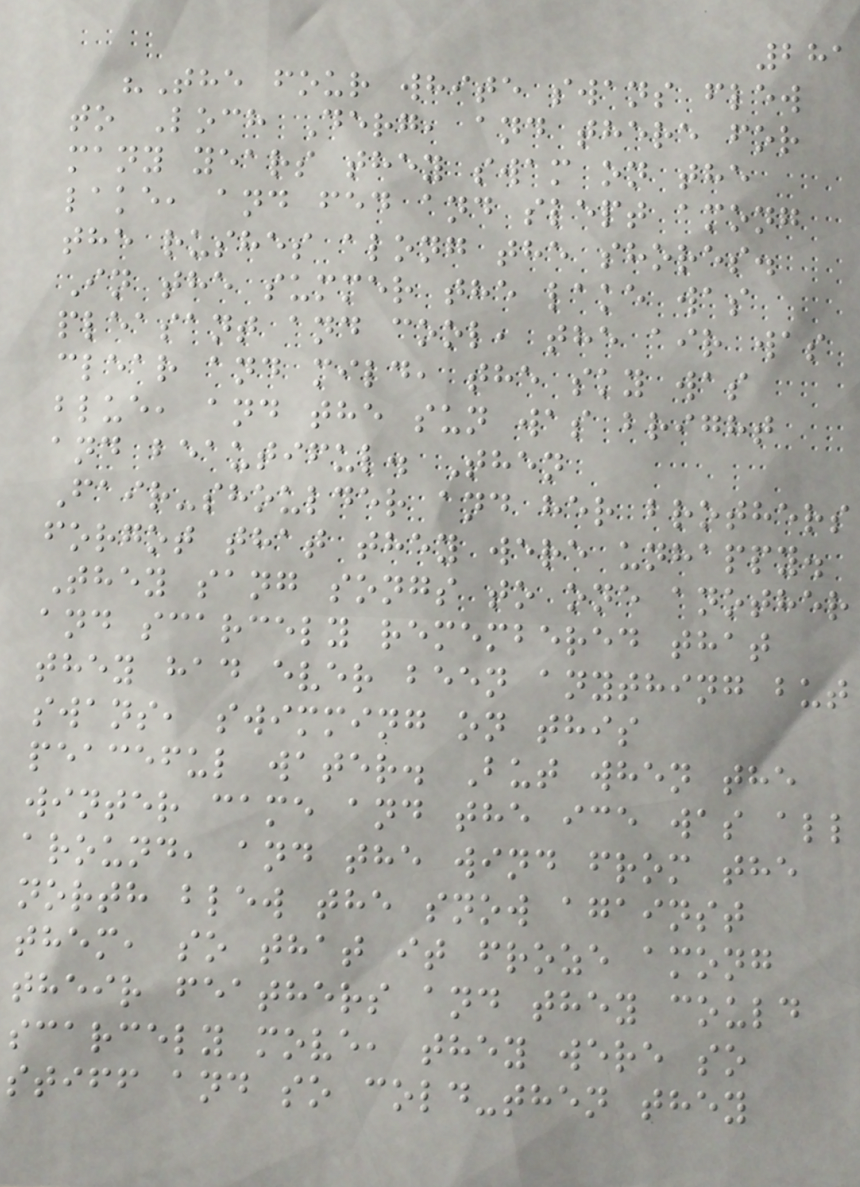281
"The four white swans flew
to Loch Derg, and there for
many years they swam on the
lake, and fed and slept among
the rushes along the shores.
In the summer the lake was
pleasant and cool, the air was
clear and mild, the sky was
blue, and the sun was bright
and beautiful. Then
Fair-shoulder and her brothers
forgot that they were unhappy.
They sang songs to one another
and scarcely remembered that
they had ever been anything but
swans, swimming on this
peaceful water. But when the
winter came and the ice was all
around, and the wind from the
north blew the snow against
them, so that it froze among
their feathers and they could
scarcely move, they were so
stiff and so cold-then they
